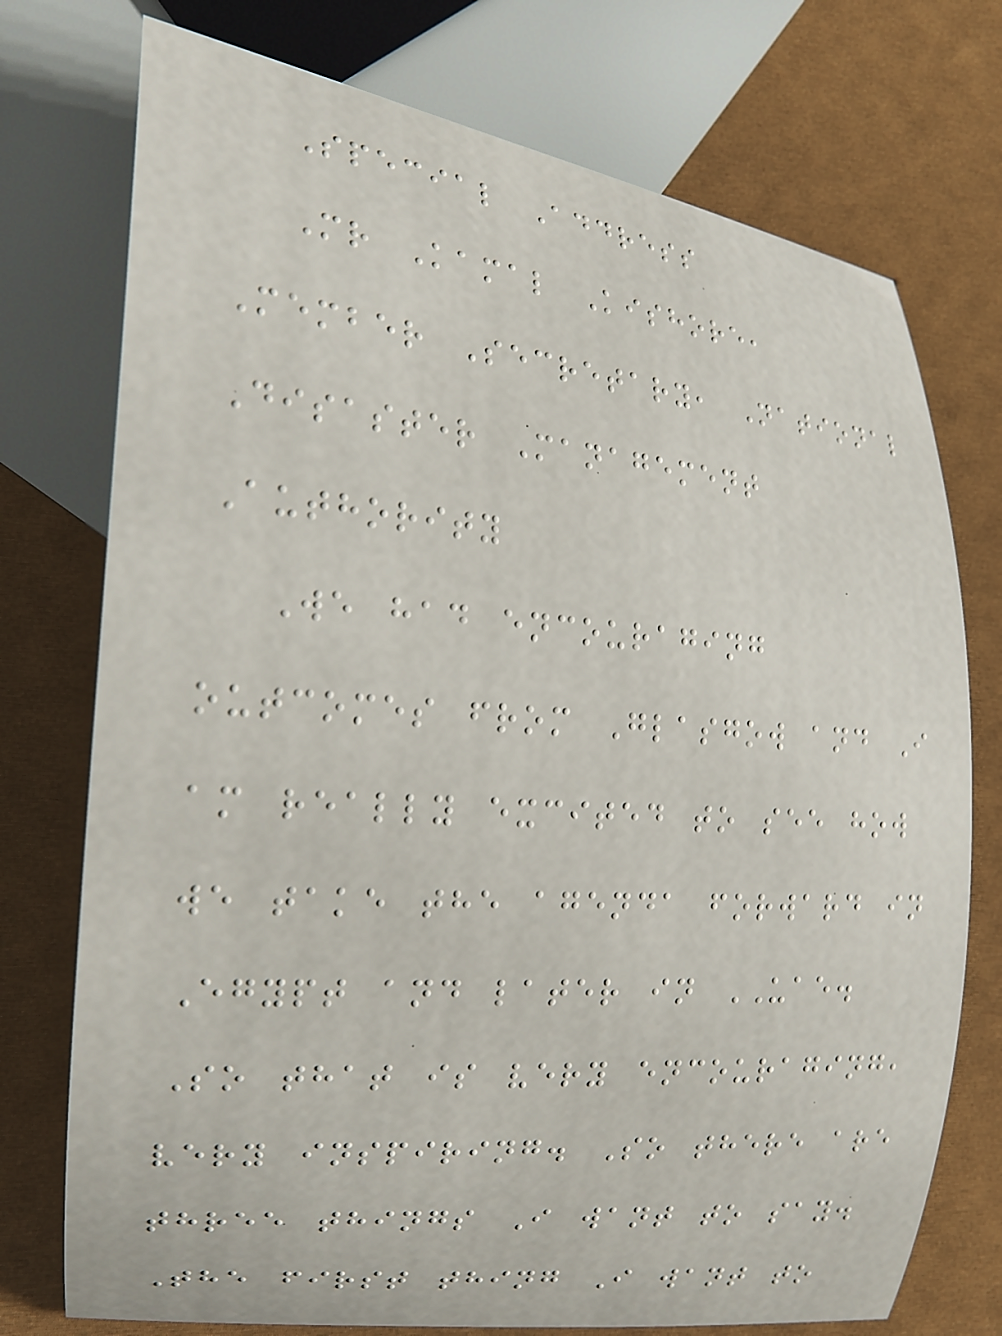Special Address
Mr Kamal Kishore,
Member Secretary, National
Disaster Management
Authority
We had encouraging
outcomes from Glasgow and I
am really excited to see how
we take the agenda forward in
Egypt and later in UAE.
So that is very encouraging,
very inspiring. So there are
three things I want to say.
The first thing I want to
